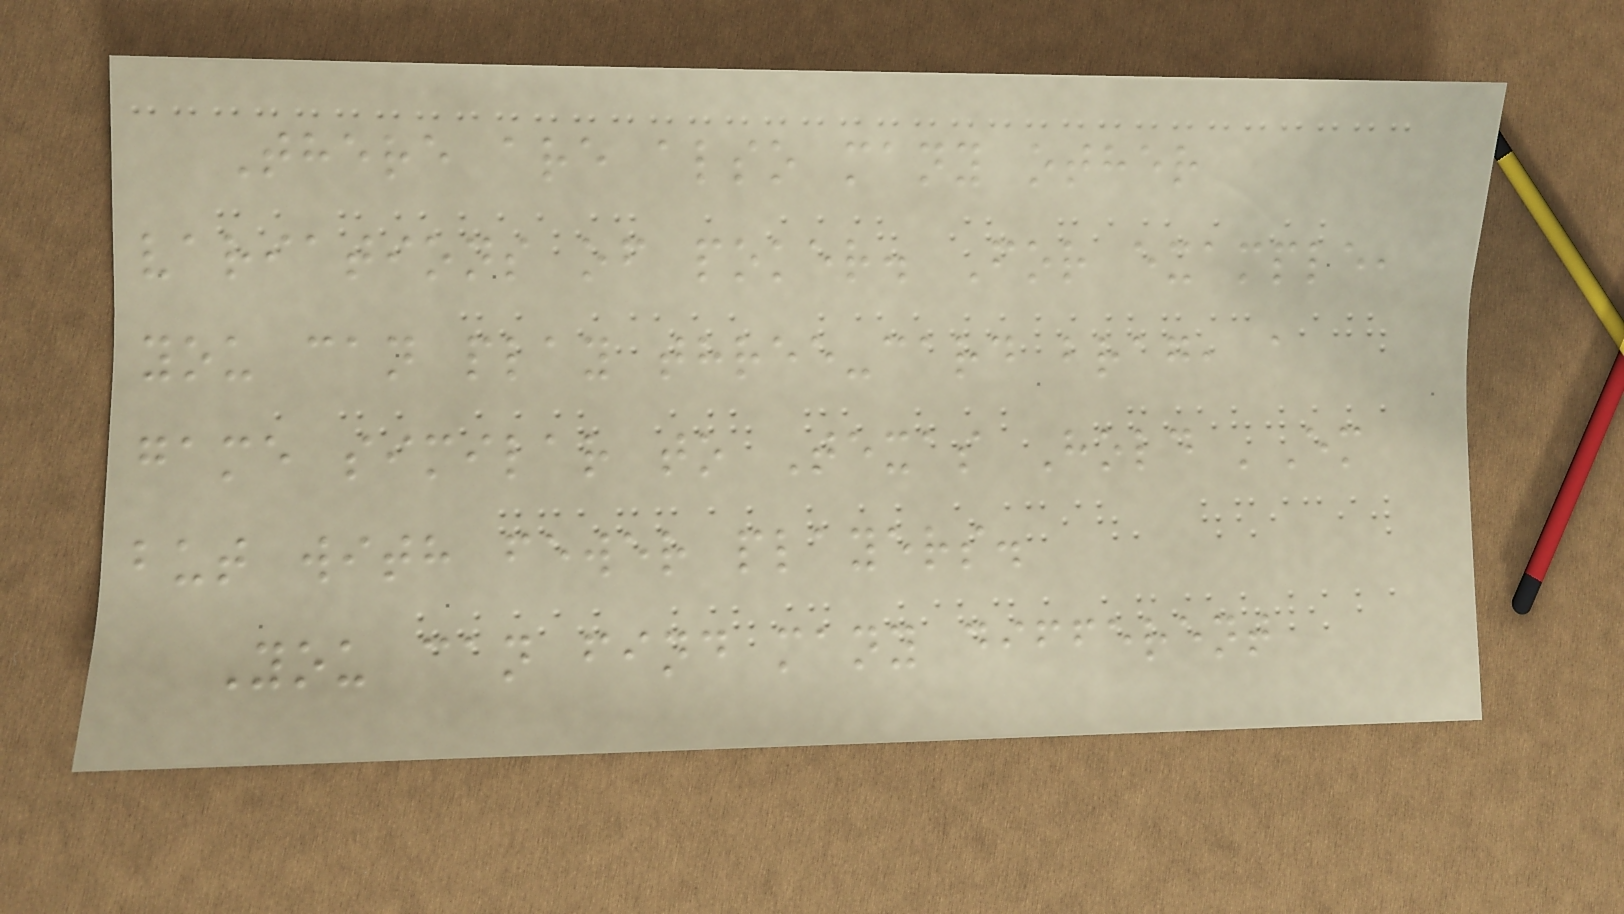There are also many other
variations of poker. For example,
you can play three-card brag, a
game similar to Texas Hold 'Em
but with fewer players.
You can find many different
